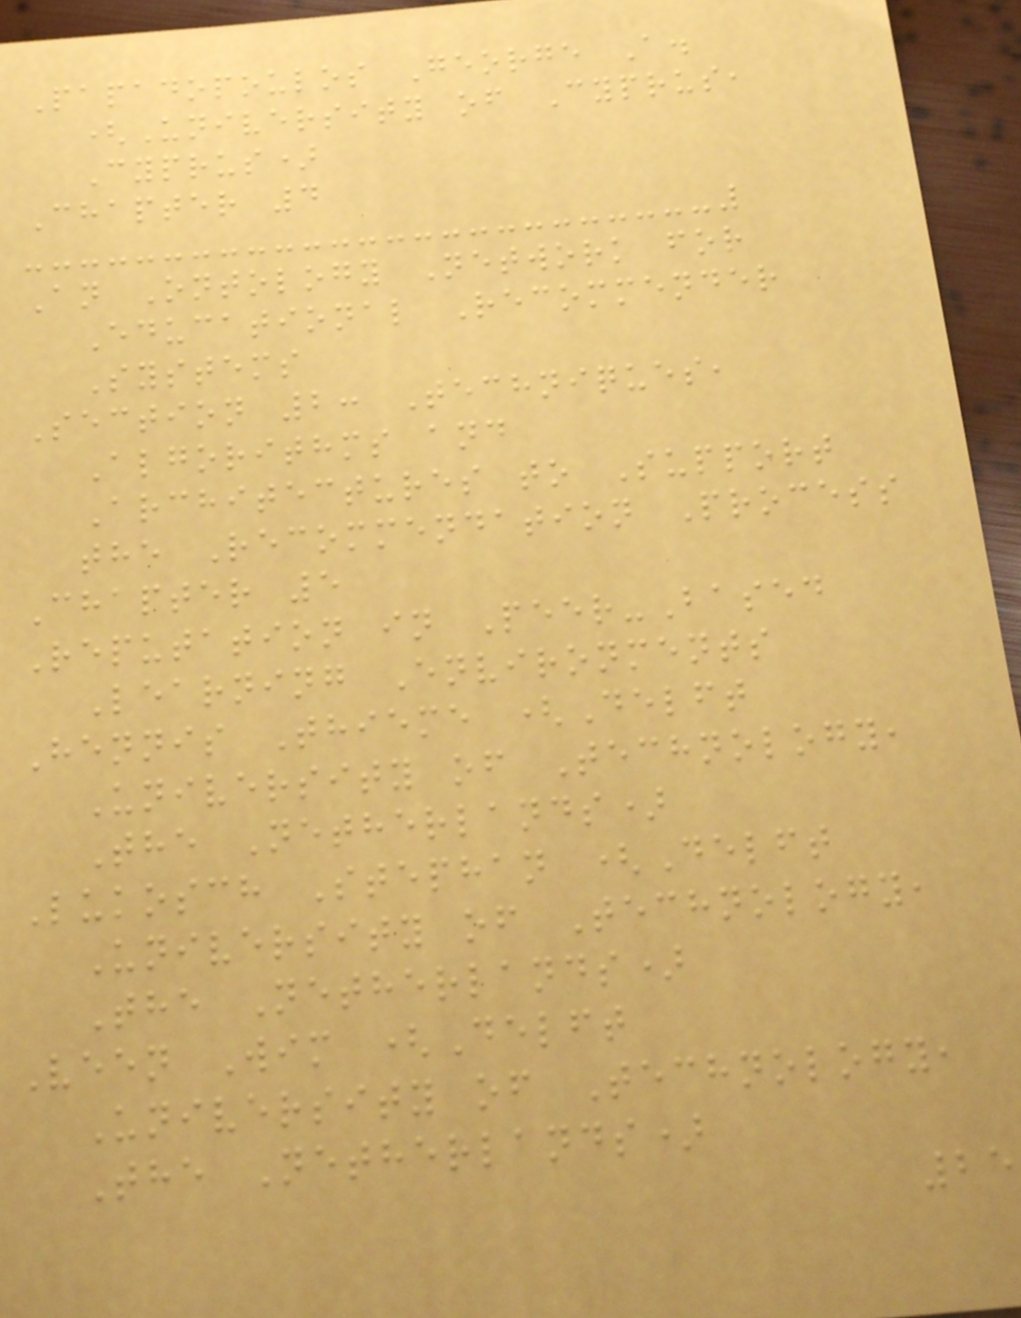Papadopoulos George A.
(University of Cyprus,
Cyprus)
Chapter 4
An Ontology Network for
Educational Recommender
Systems
Section 2: Techniques,
Algorithms and
Architectures to Support
the Recommendation Process
Chapter 5
Reputation in Peer-Based
Learning Environments
Hennis Thieme (Delft
University of Technology,
The Netherlands)
Lukosch Stephan (Delft
University of Technology,
The Netherlands)
Veen Wim (Delft
University of Technology,
The Netherlands)
25
